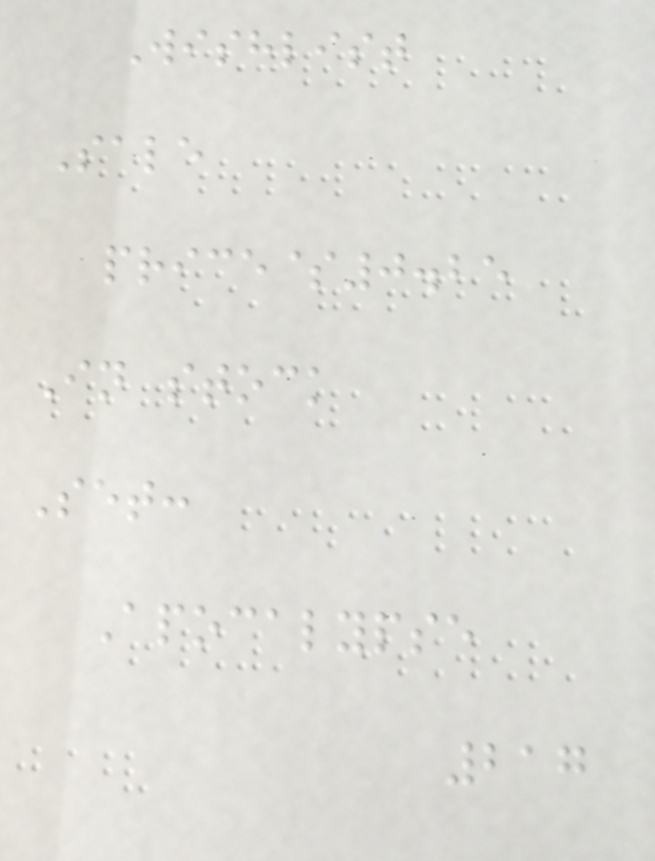Wishlist
Sale
price$0.25
In stock
Set:
Apocalypse
217
